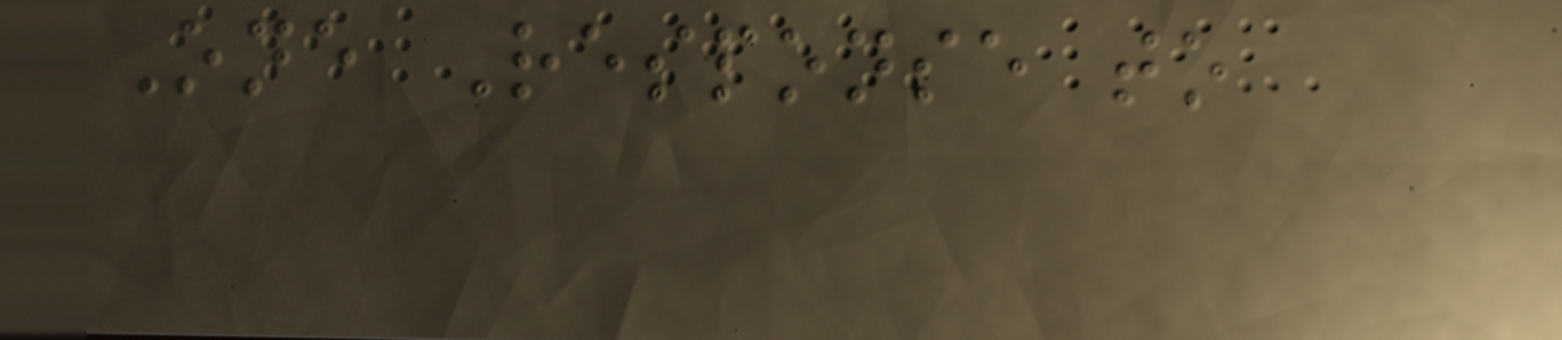One Response to
